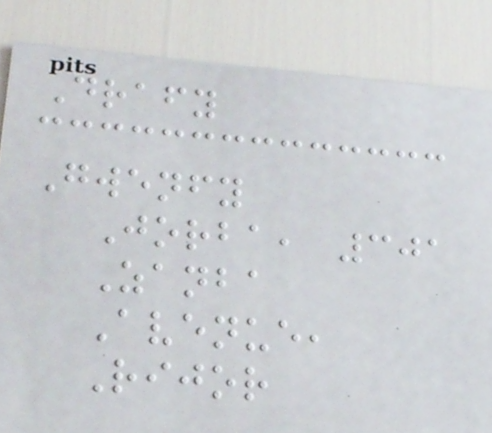Drafy
Gwenfy
Jorba, 301
Zanba
Avenue,
Rijor
